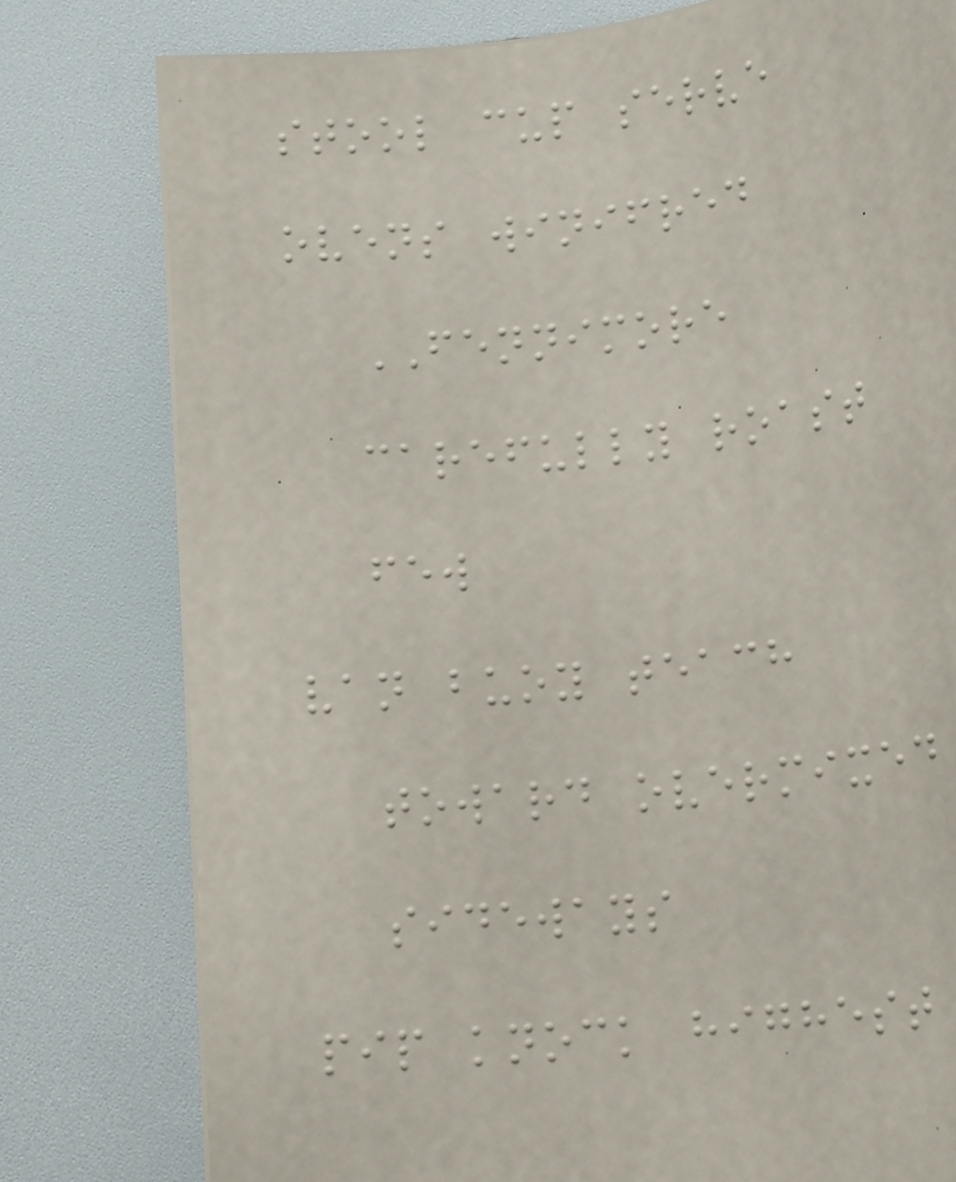stool cup serve
ovens winifred
FENNIMORE
carefully roast
few
van buoy teach
toward overmixed
sideways
pip knock highest
